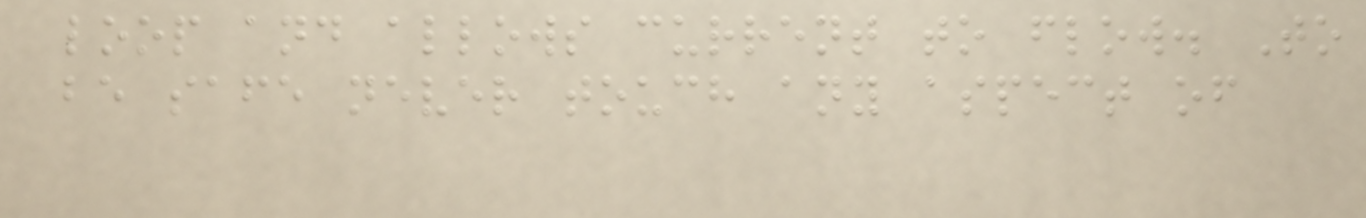loop and allows current to flow. To
be safe never touch any aspect of
